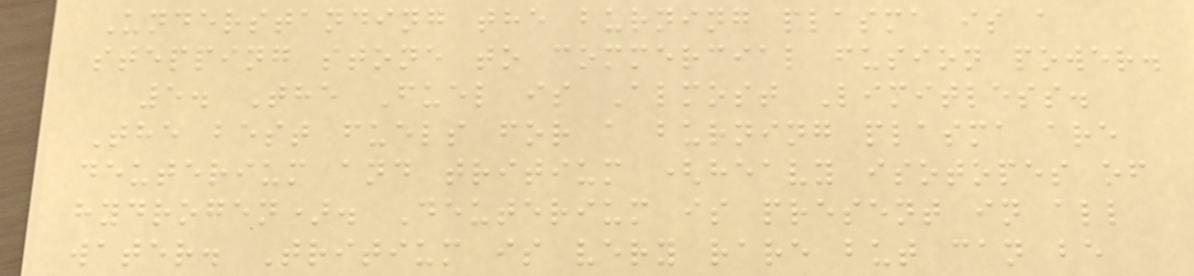Understanding the burning plasma is a
stepping stone to commercial fusion power.
5. The Fuel is Almost Limitless.
The best fuels for a burning plasma are
deuterium and tritium (heavy isotopes of
hydrogen). Deuterium is present in all
water. Tritium is very rare but can be
